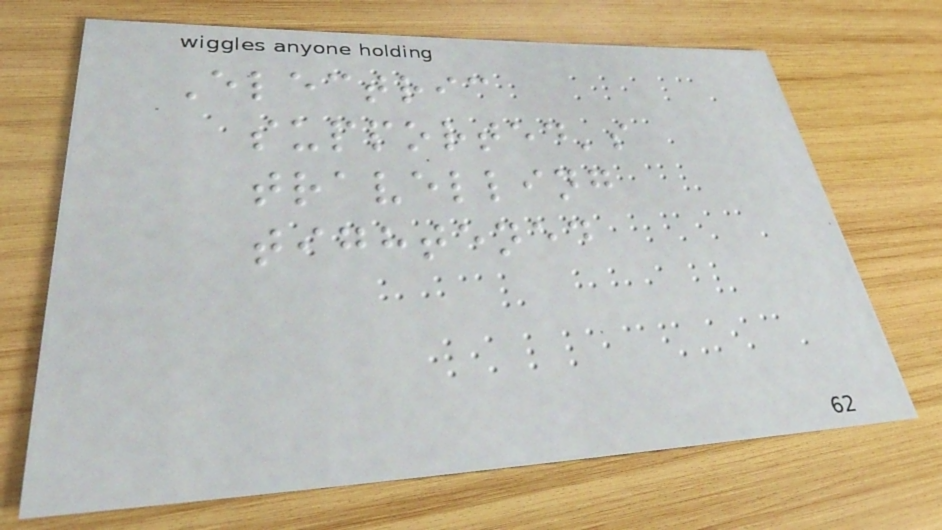Electric
supported's
travelling
tightened
